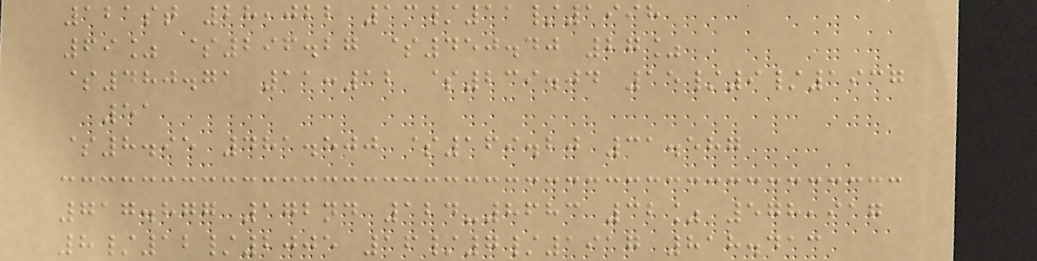121st 28,022 13/11/1998
69% $296.27 $450.40 27%
$480.71 11:12 $239.04 15/9/1937
51
$8.95 481.800 $169.20 31.587
717.877 172nd 124-8683 32% 578,917
8/12/2005 16/7/1917 818.413
